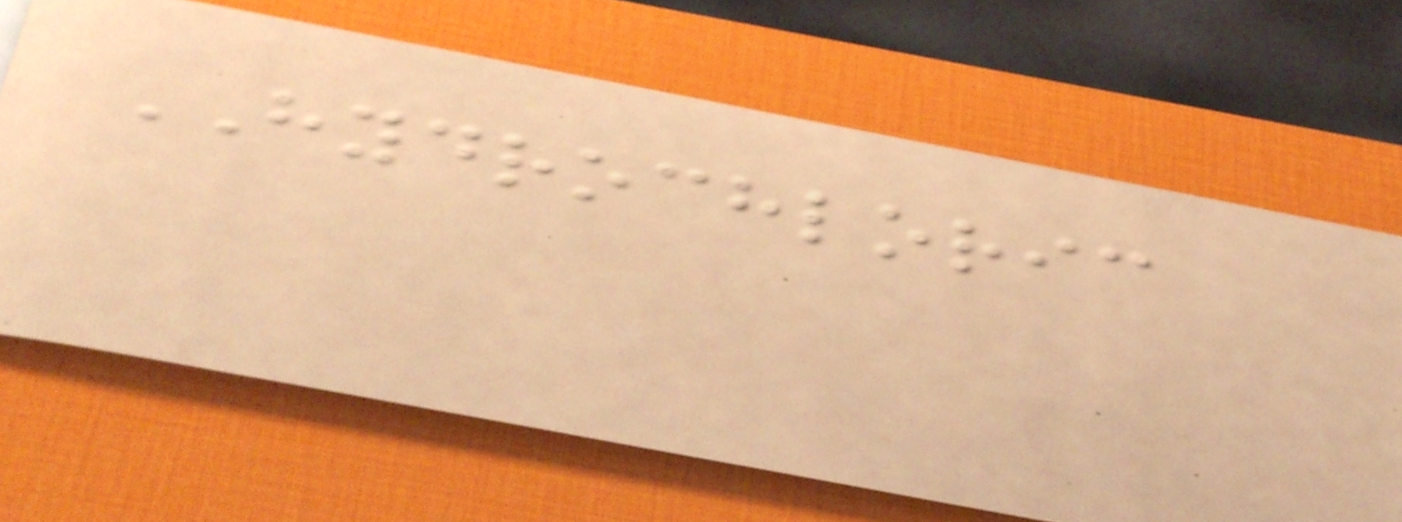HYDROCHLORIC
